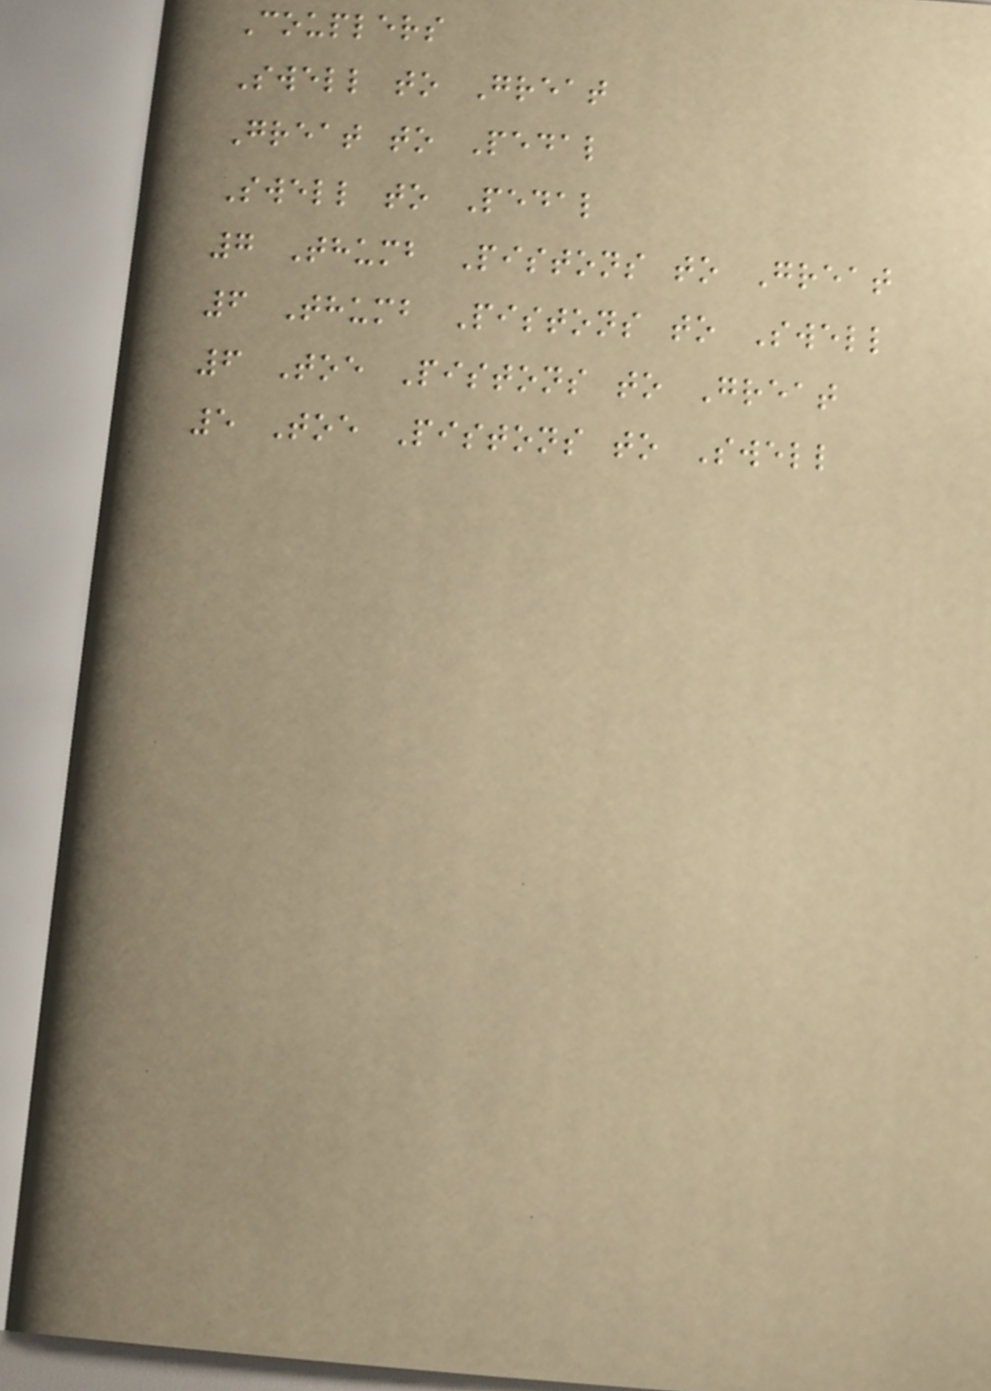Couplers
Swell to Great
Great to Pedal
Swell to Pedal
7 Thumb Pistons to Great
6 Thumb Pistons to Swell
6 Toe Pistons to Great
5 Toe Pistons to Swell
